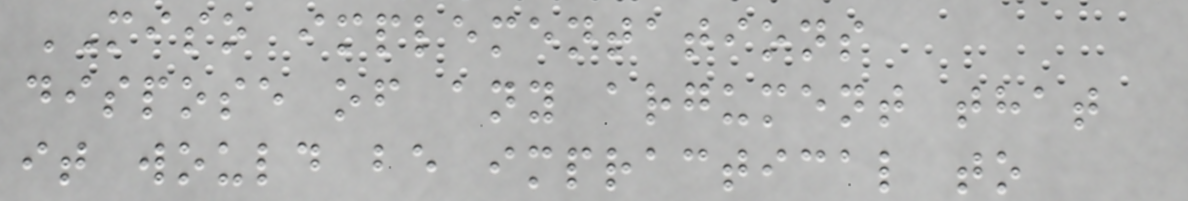MISO implementations
dispose of any argument that
it would be impractical to
